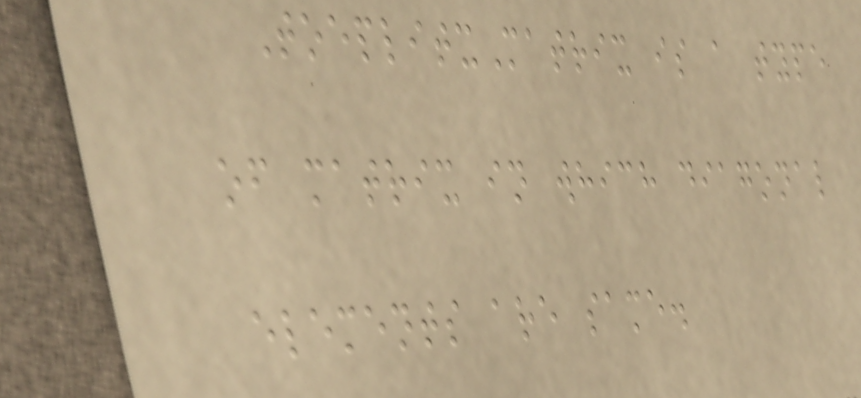ToeplitxMatrix is a type
of matrix in which diagonal
elements are same.
